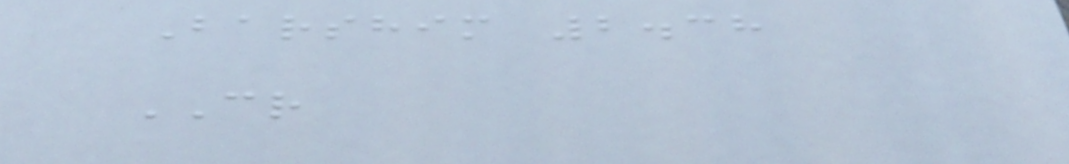Barshim 2.38
CR
